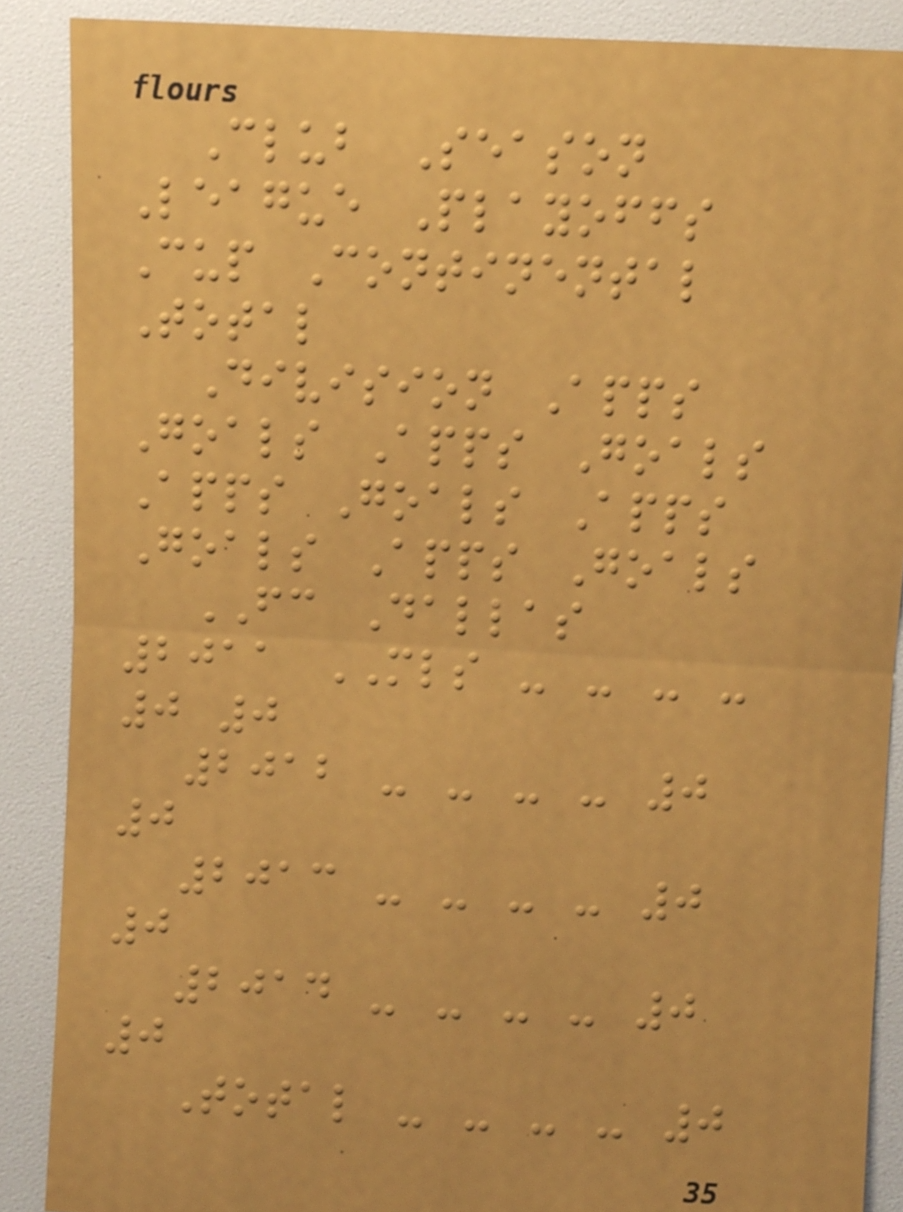Club Season
League Playoffs
Cup Continental
Total
Division Apps
Goals Apps Goals
Apps Goals Apps
Goals Apps Goals
FC Dallas
2011 MLS - - - -
0 0
2012 - - - - 0
0
2013 - - - - 0
0
2014 - - - - 0
0
Total - - - - 0
